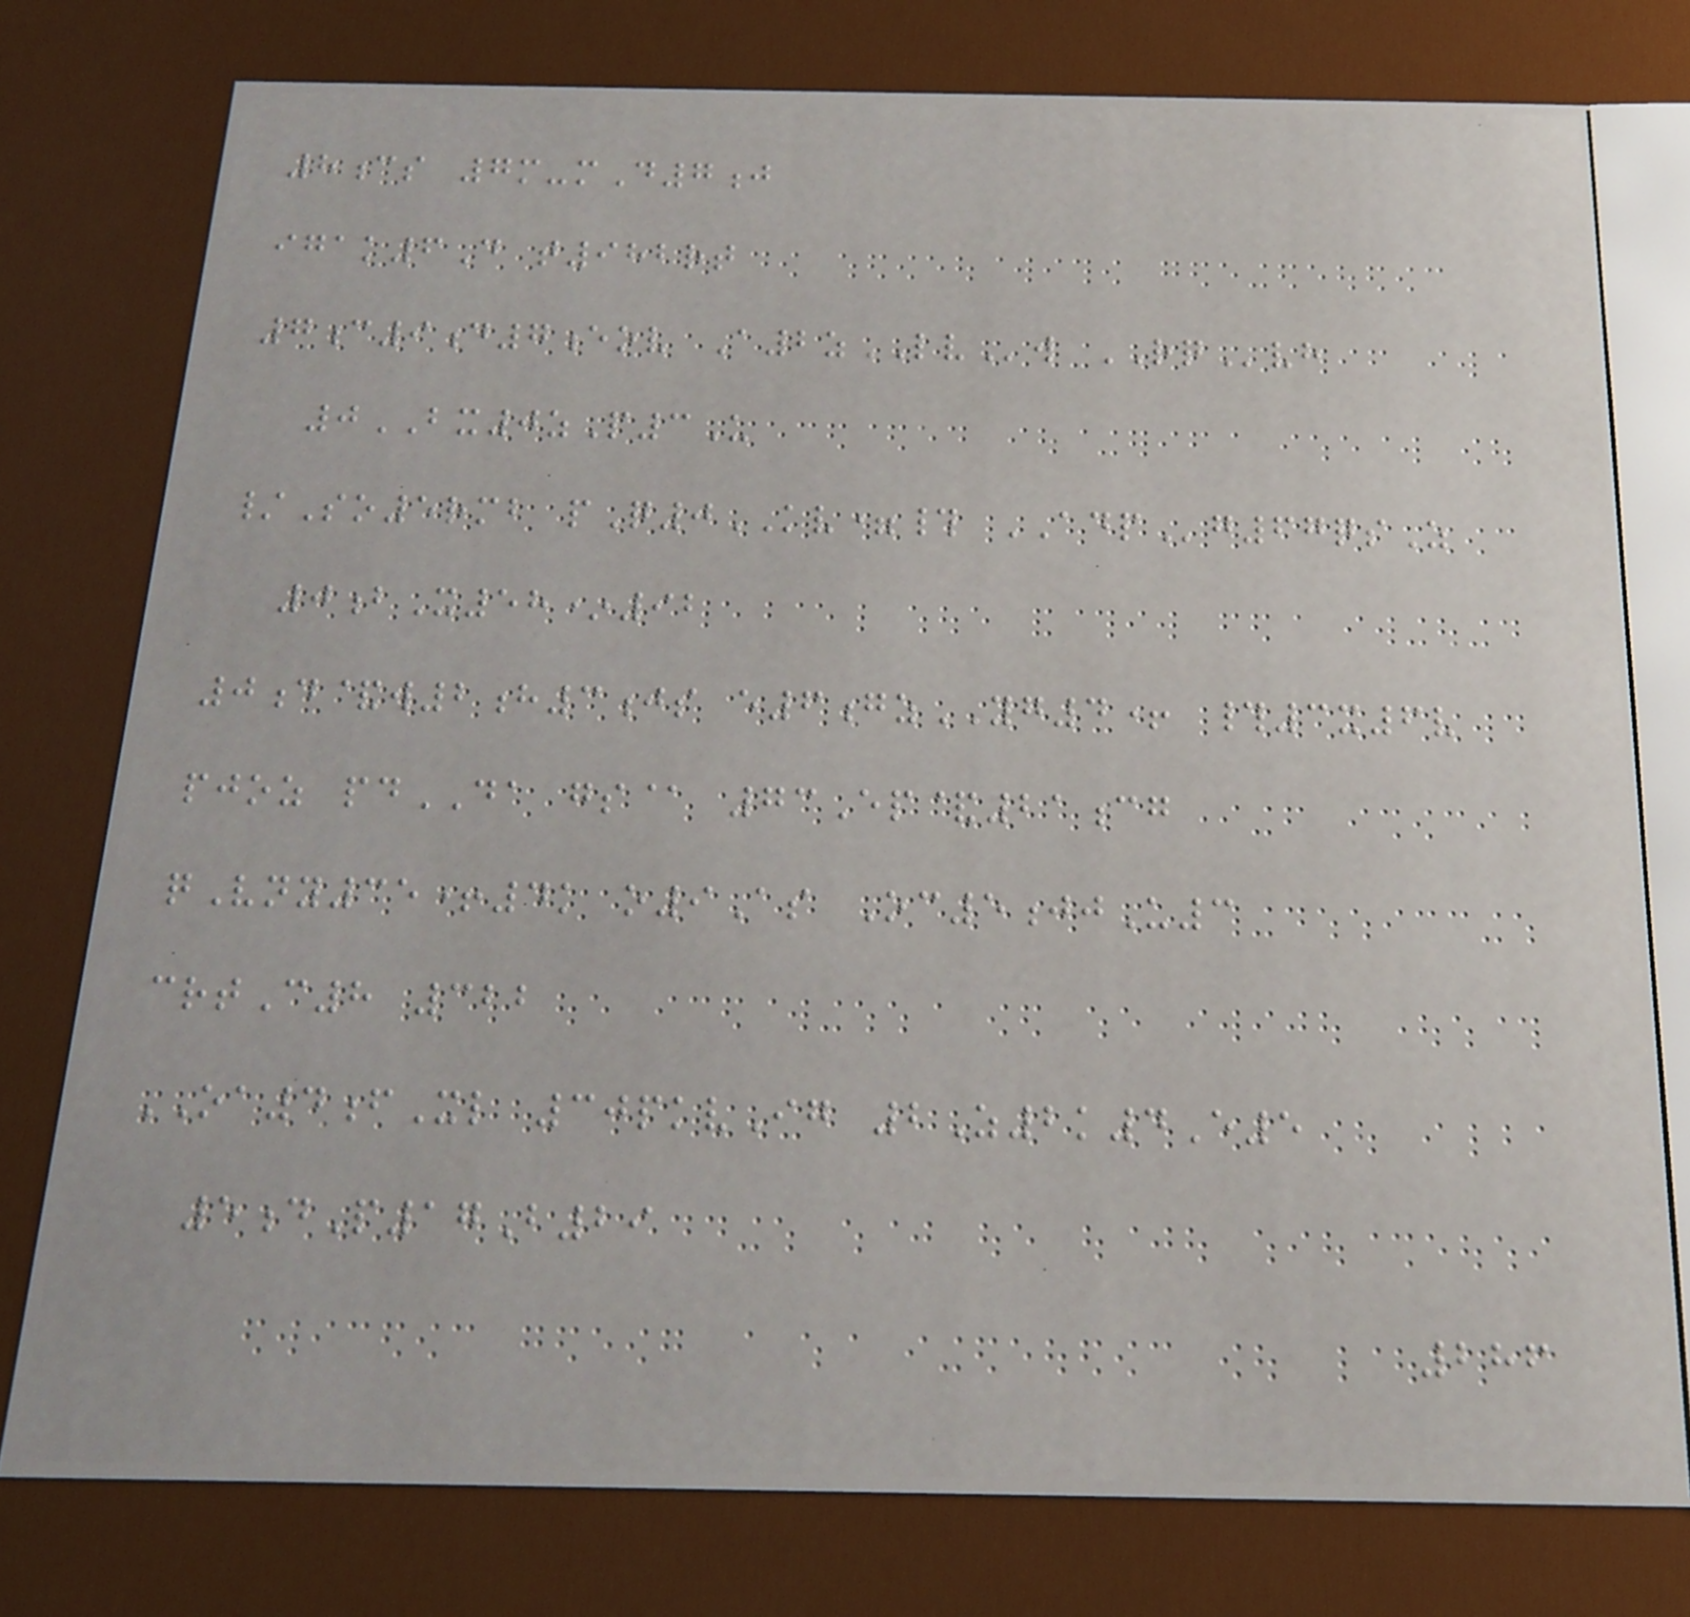8cs 7m-mD7j
igak6D t982rt
7c9d7eov A2zLVw RQvh
0BX0zP3U
/So5rmb pQ0KV=# ADPg67qsZ
0bX58*92
0d&w2h3js e6gzYG4+ #3x6v
pjoz pdDA gs@ 73Ep&21cg
qVny35+4k o9As Oc5jjU3
crtC8 322
OA4fXl 30pkvIg 2Z2k4E5
5dP17B29
286
